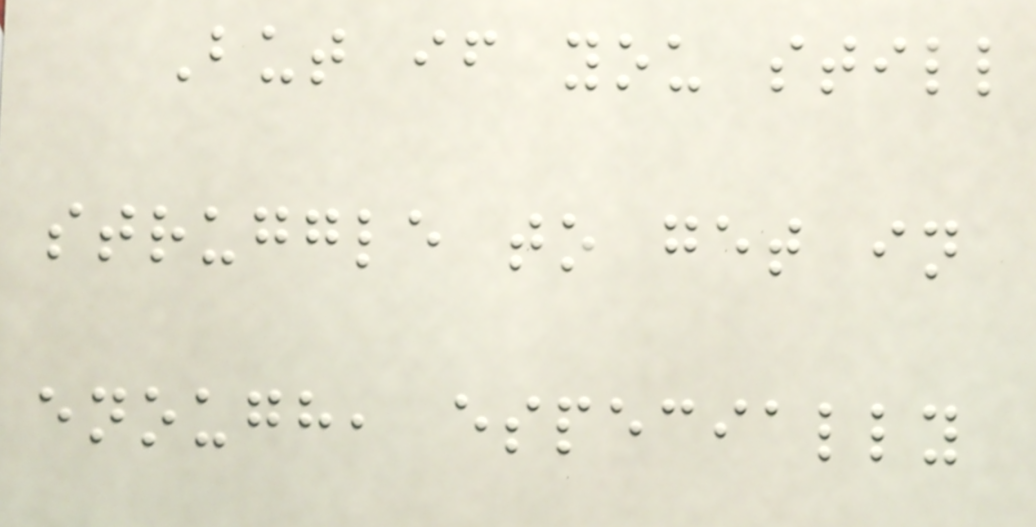But if you still
struggle to get in
enough, especially
